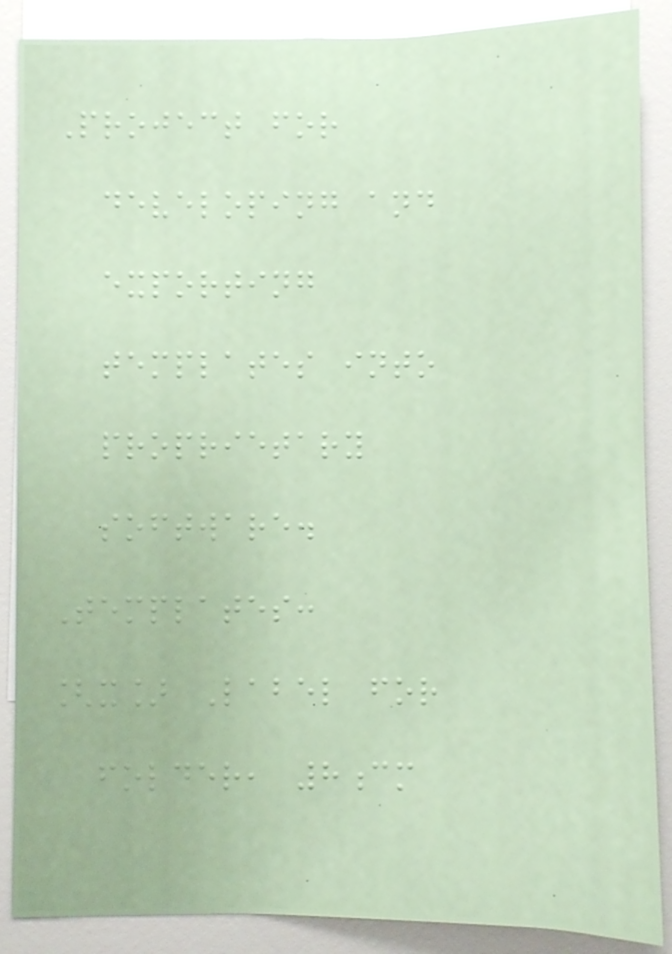Project for
developing and
exporting
templates into
proprietary
software.
Templates:
[x] Label for
folder, 8cm
